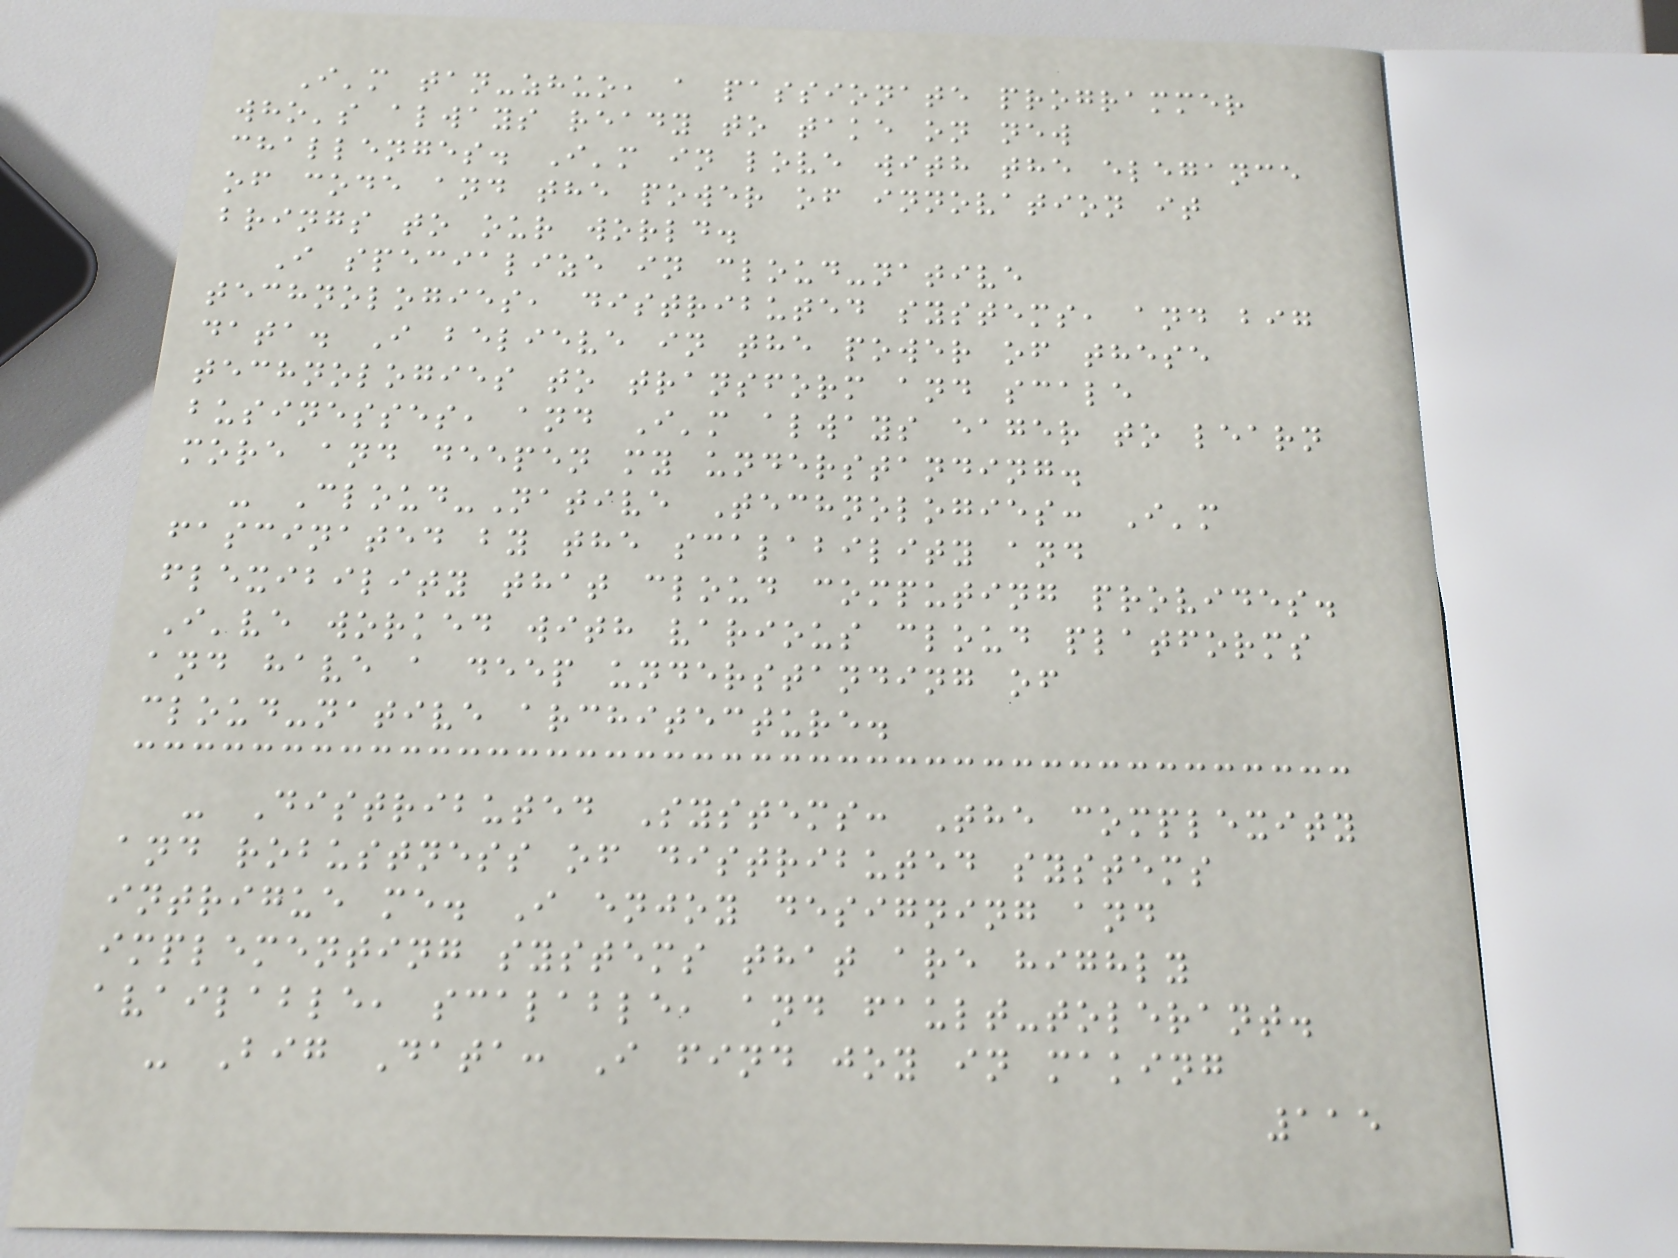I'm tan-zhuo, a passionate programmer
who's always ready to take on new
challenges. I'm in love with the elegance
of code and the power of innovation it
brings to our world.
I specialize in cloud-native
technologies, distributed systems, and big
data. I believe in the power of these
technologies to transform and scale
businesses, and I'm always eager to learn
more and deepen my understanding.
- Cloud-Native Technologies: I'm
fascinated by the scalability and
flexibility that cloud computing provides.
I've worked with various cloud platforms
and have a deep understanding of
cloud-native architecture.
- Distributed Systems: The complexity
and robustness of distributed systems
intrigue me. I enjoy designing and
implementing systems that are highly
available, scalable, and fault-tolerant.
- Big Data: I find joy in making
115
